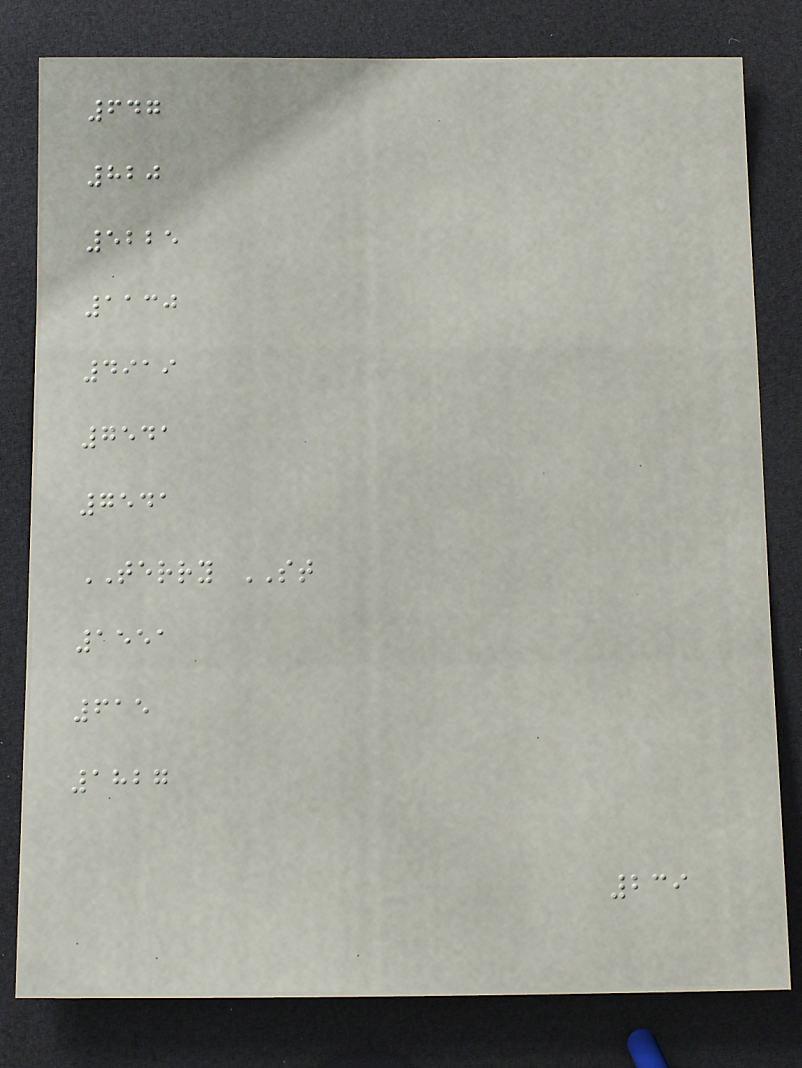647
820
5225
1130
4919
7541
7541
TERRY ST
1551
615
1827
239
